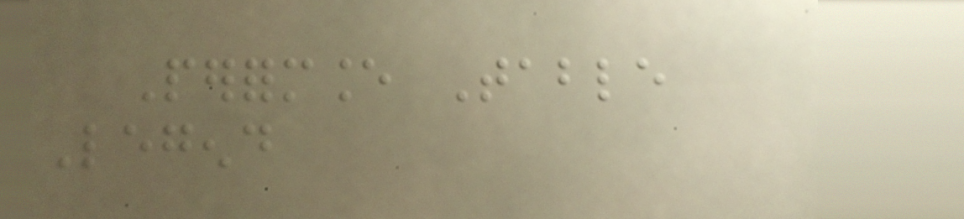Performance Table
Legend
